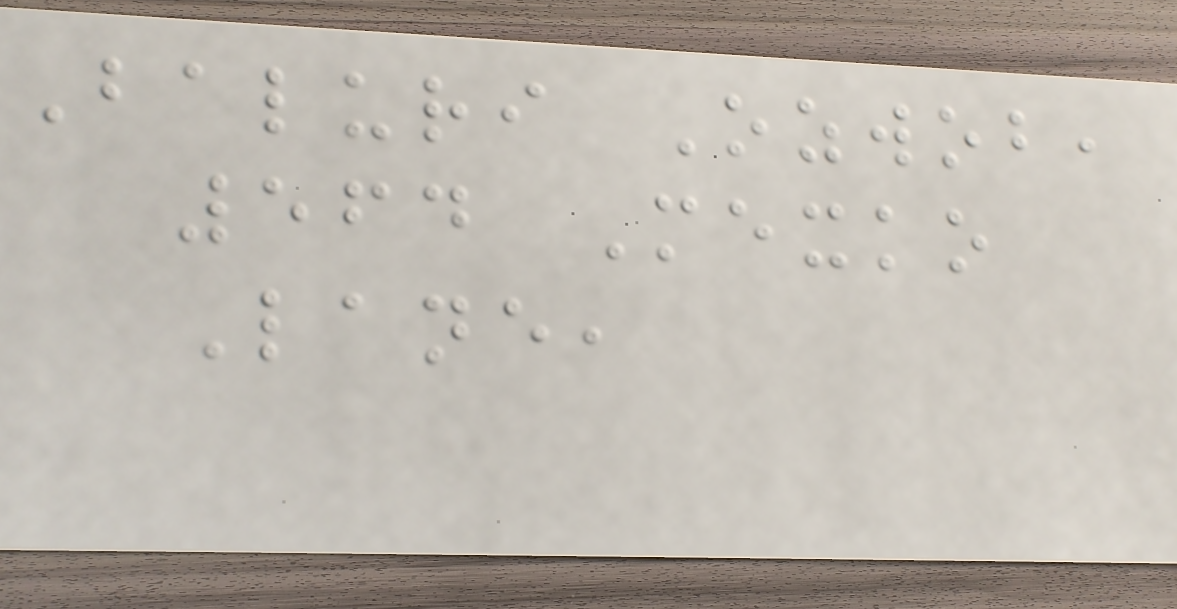Baluri Ozwob,
564 Mexko
Lane,
